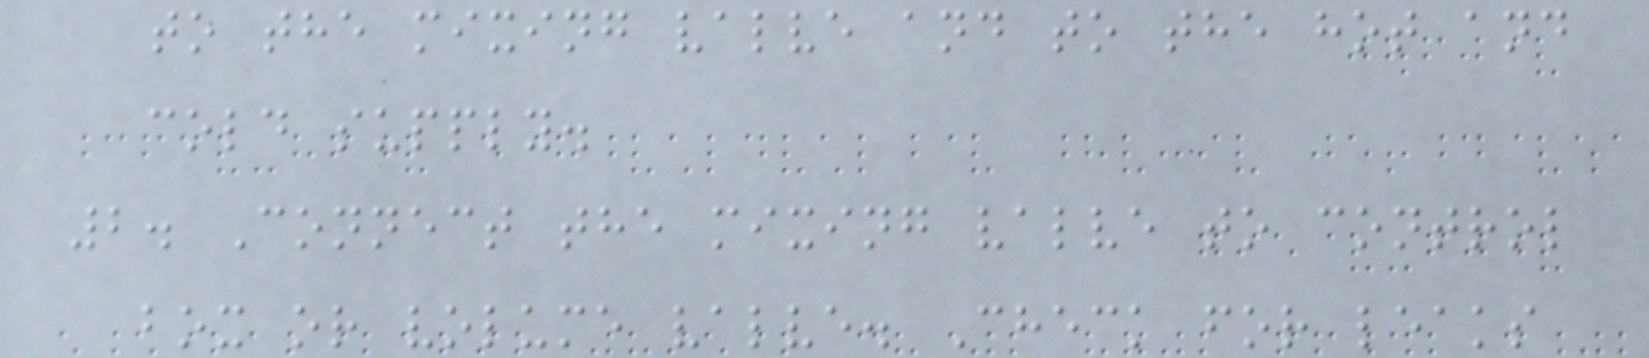to the mixing valve and to the hot and
cold supply.
2. Connect the mixing valve to control
box or volume valve. Check for leaks
